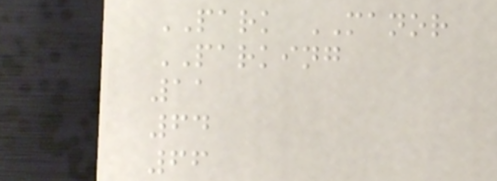PARK MANOR
PARKING
11
64
66
